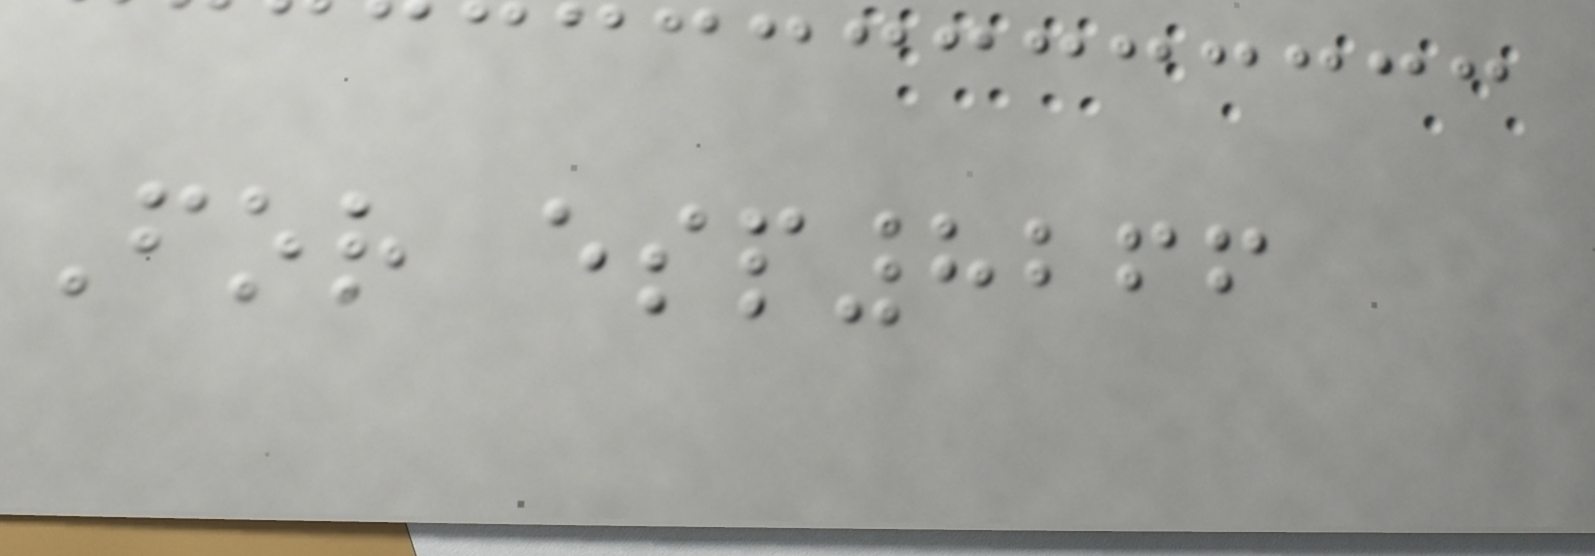For esp8266
